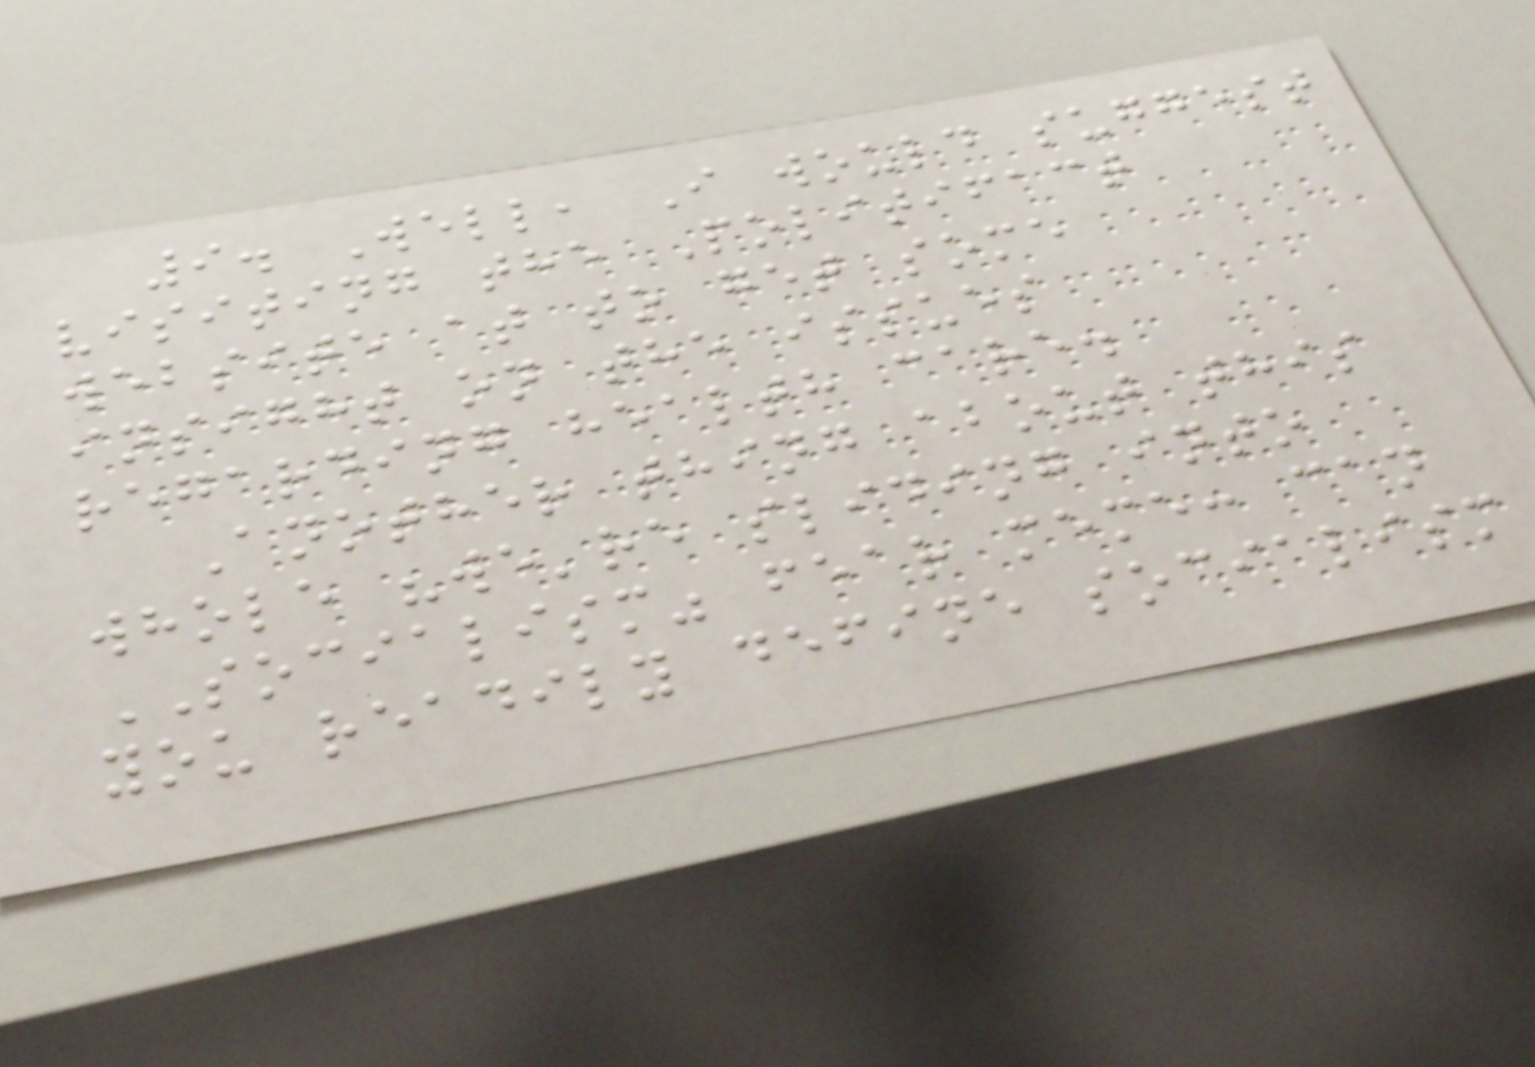9. Well, I would suggest
visiting the Politifact
website at to get some
insight on the issues
regarding health care.
Another thing about this
whole "we're sliding into
SOCIALISM" fear meme: can
you readily define socialism
